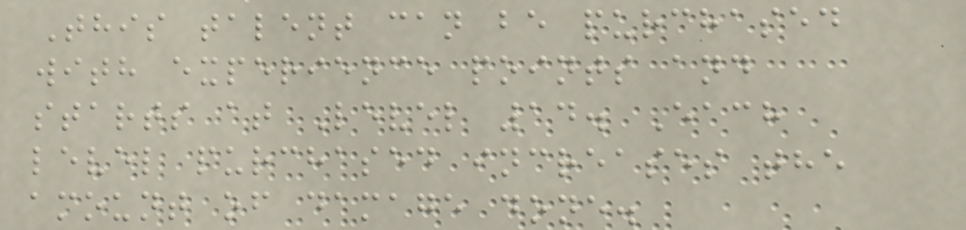This talent can be purchased
with experience points and
starts at Level 14. Each
level purchased increases the
amount of damage done.
